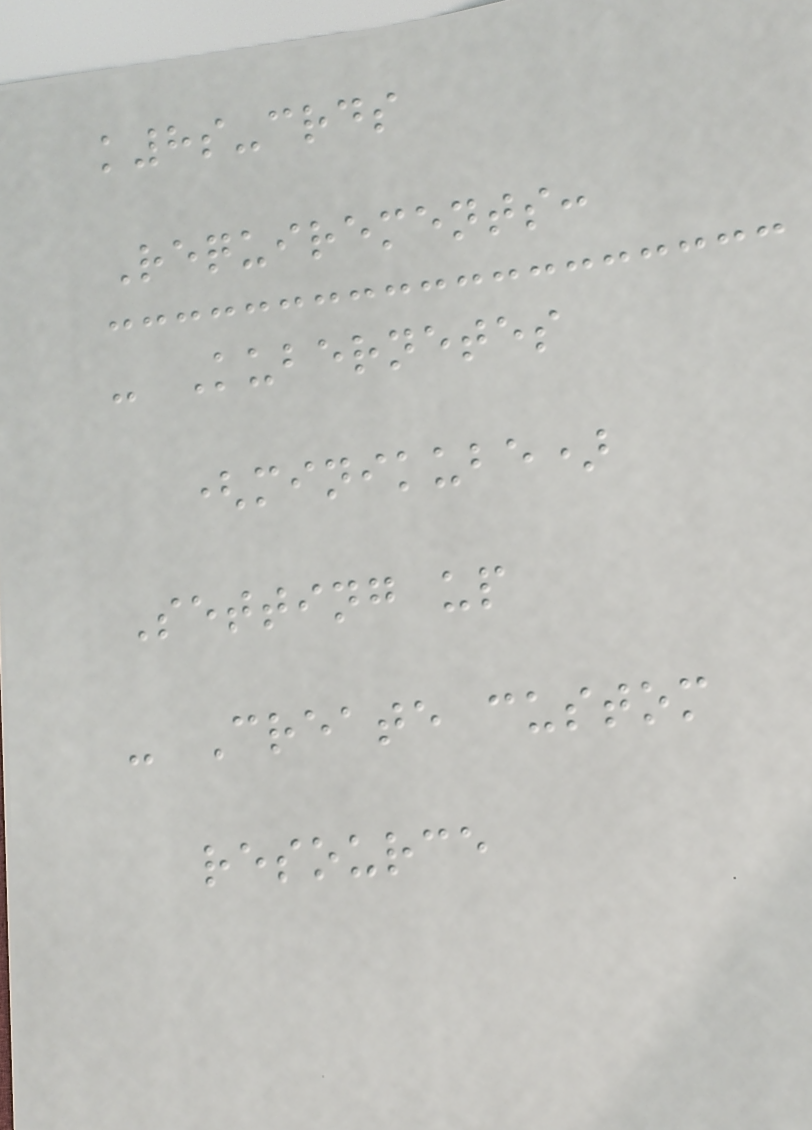k8s-crds
Requirements:
- Kubernetes
(minikube)
Setting up
- Create custom
resource
